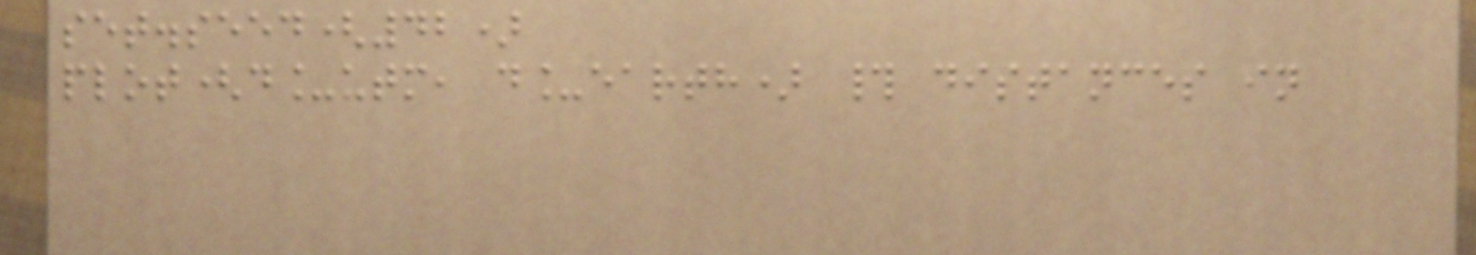set.seed(42)
plot(d_utm, d_earth) # distances in
